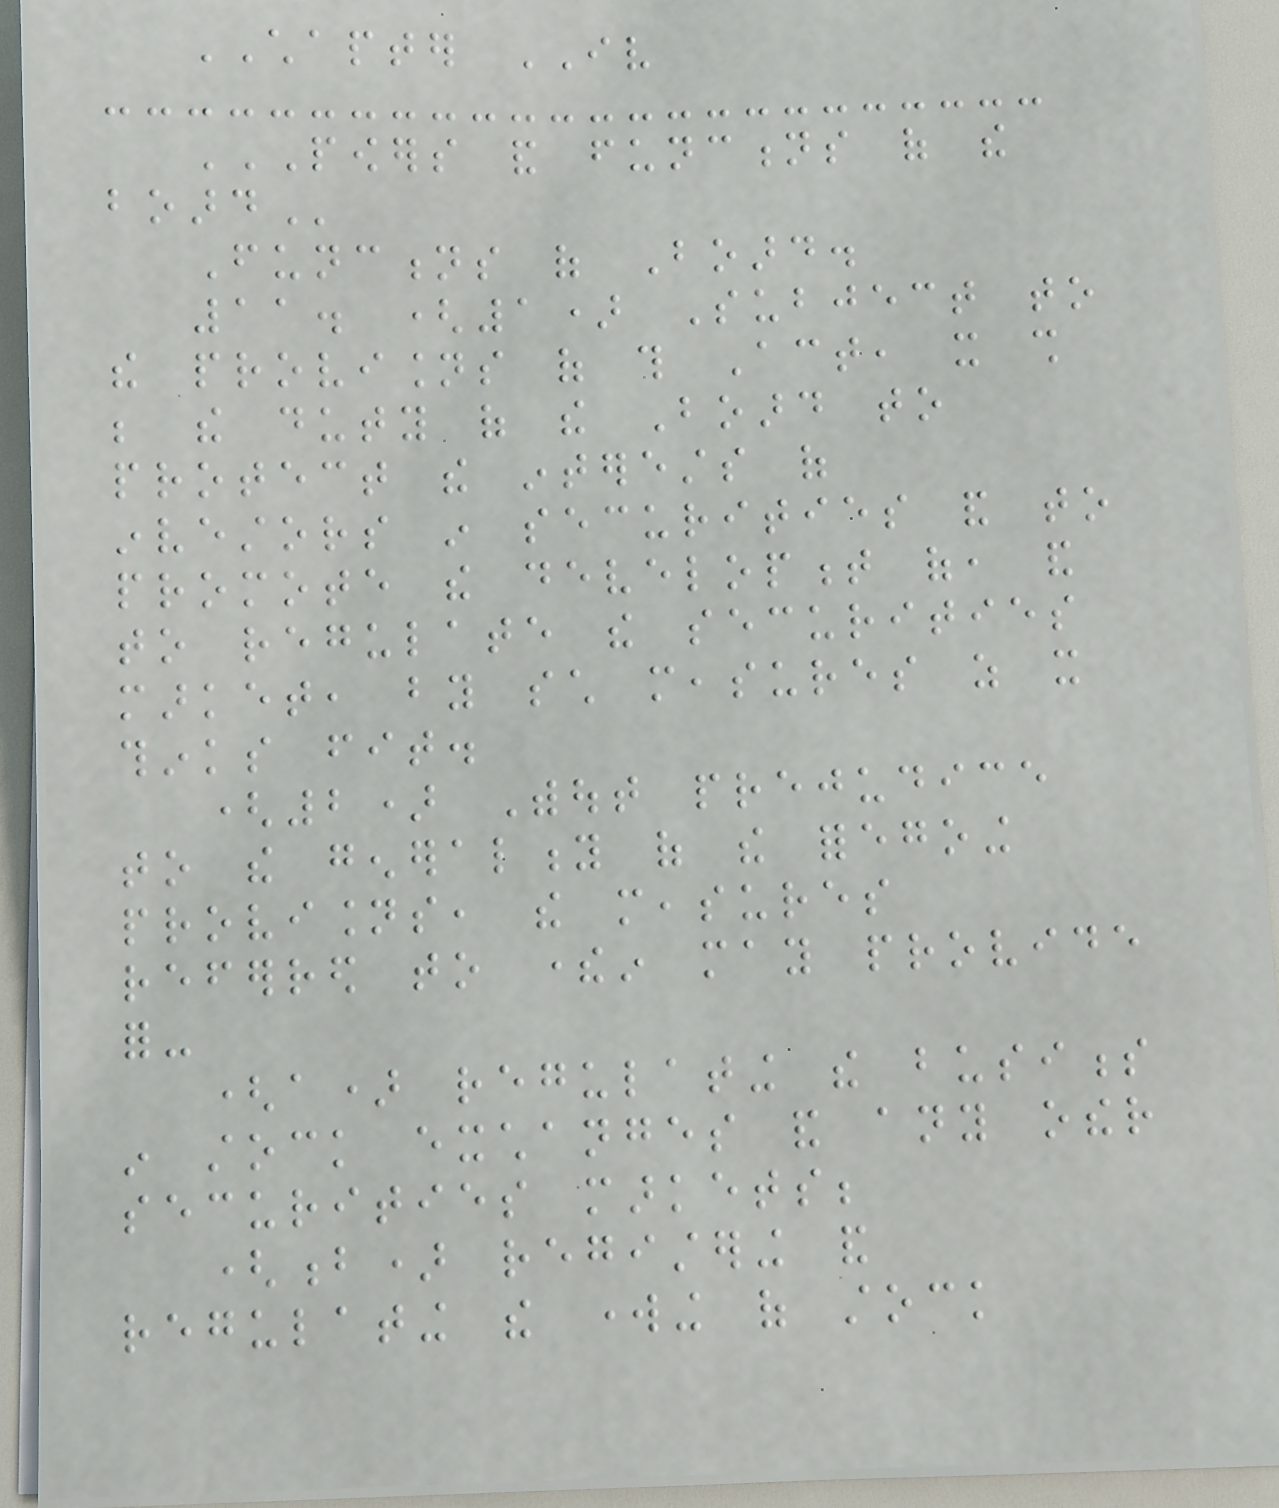CHAPTER IV
POWERS AND FUNCTIONS OF THE
BOARD
Functions of Board.
11. (1) Subject to
the provisions of this Act, it shall
be the duty of the Board to
protect the interests of
investors in securities and to
promote the development of, and
to regulate the securities
market, by such measures as it
thinks fit.
(2) Without prejudice
to the generality of the foregoing
provisions, the measures
referred to therein may provide
for-
(a) regulating the business
in stock exchanges and any other
securities markets;
(b) registering and
regulating the working of stock
